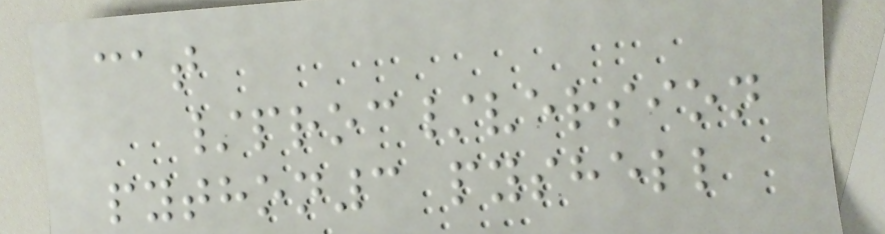cat
/proc/version
python3 pyshell
